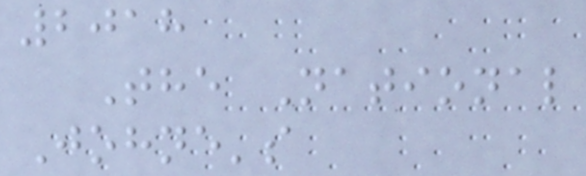2018
The National
Johne's
